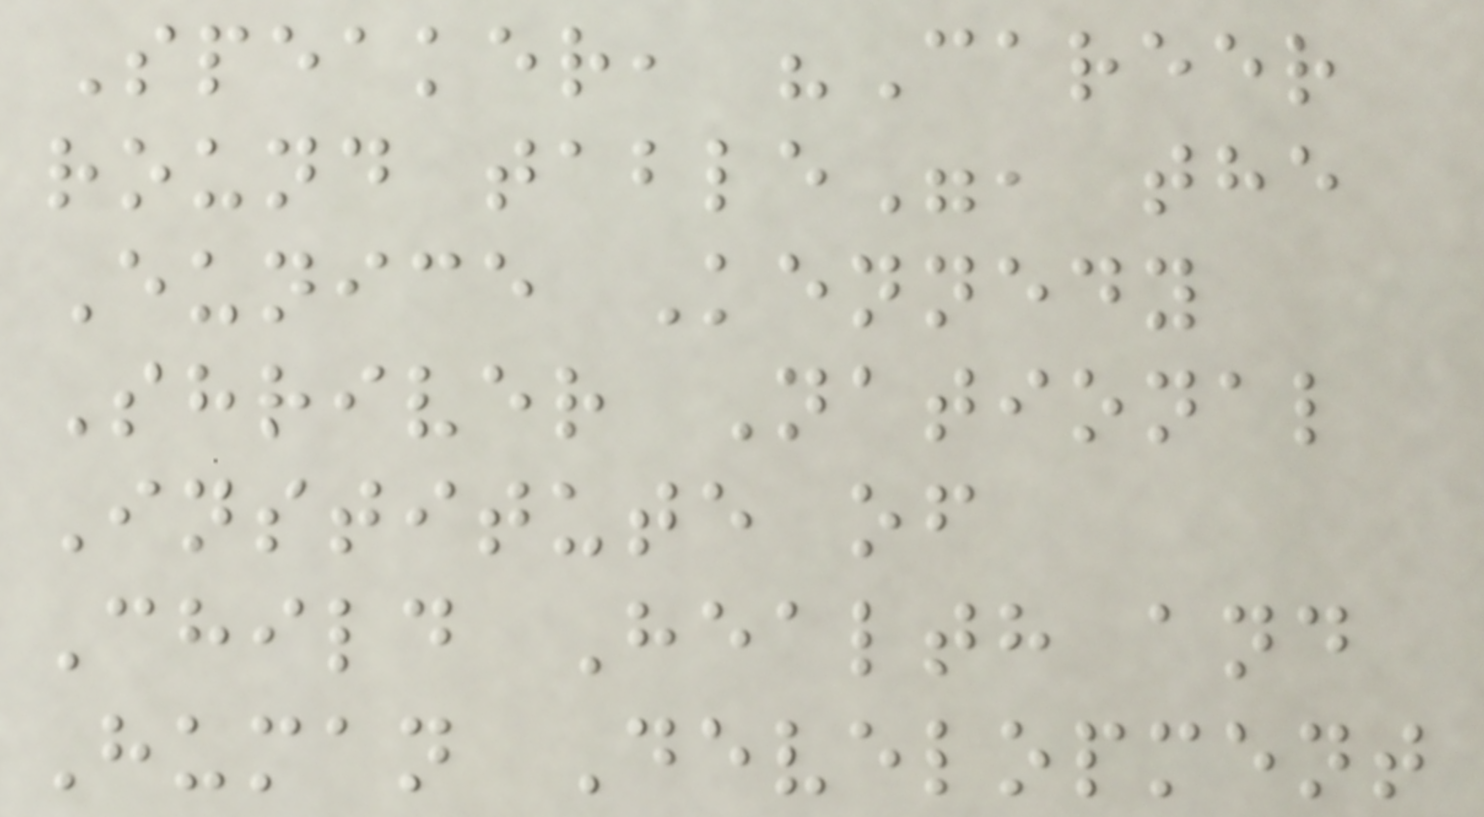Speaker, "Career
round table", the
Eunice Kennedy
Shriver National
Institute of
Child Health and
Human Development
